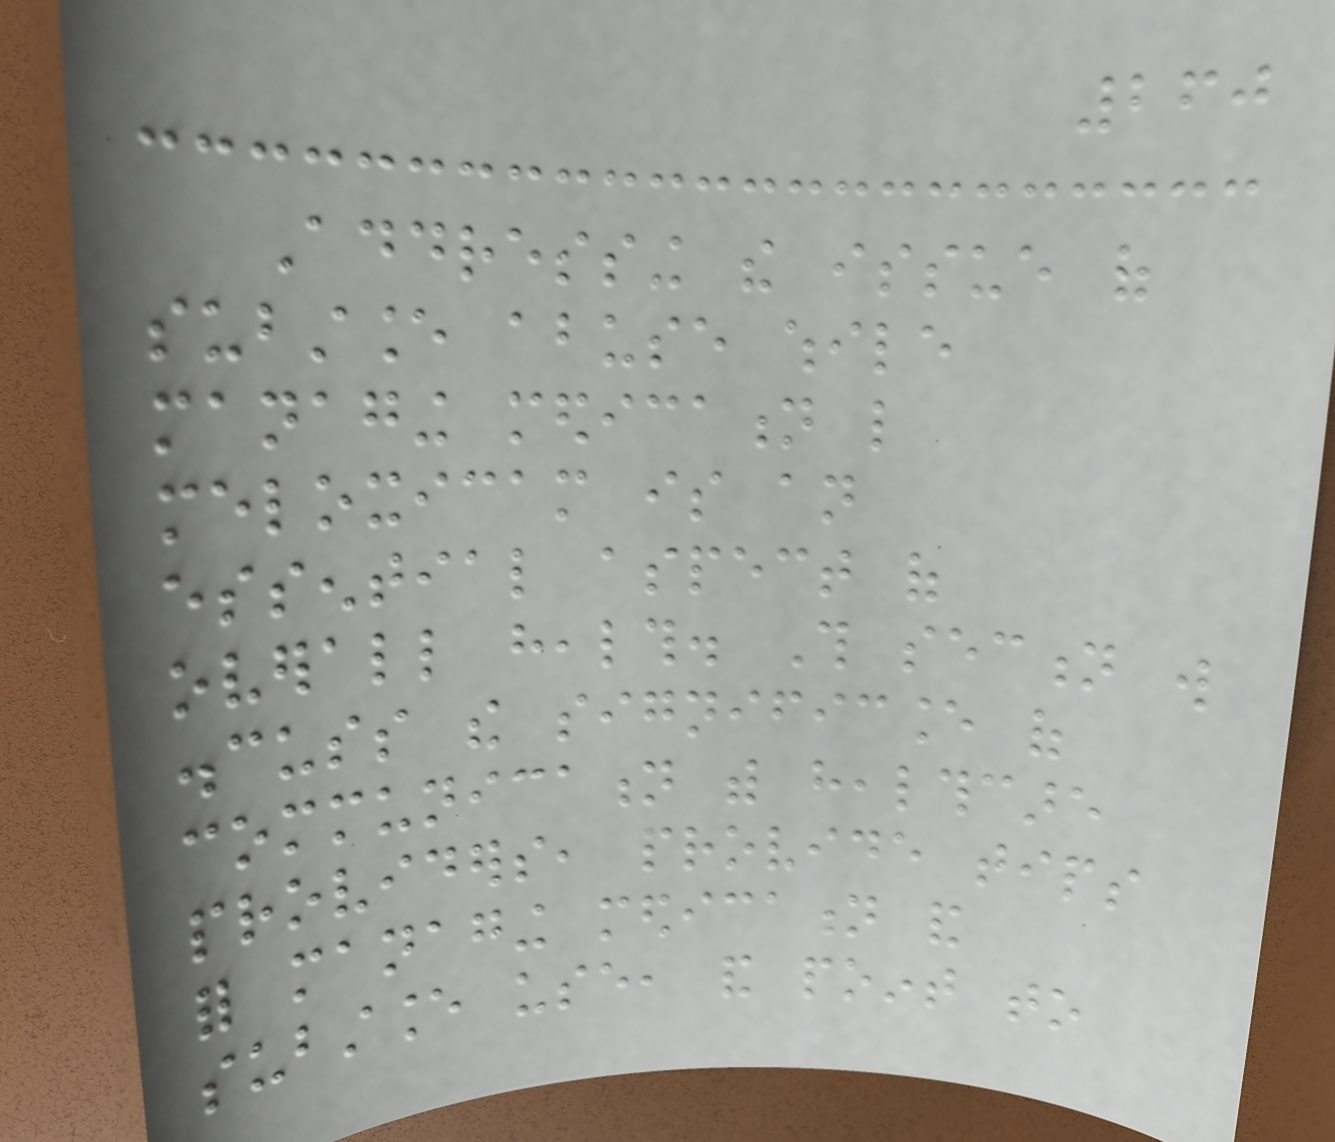260
Addressing the issue of
substance abuse while
managing medication like
meloxicam is an
essential aspect of
overall health. This section will
discuss the significance of
communication with healthcare
providers, provide tips
for managing medication and
substance use, and point to
